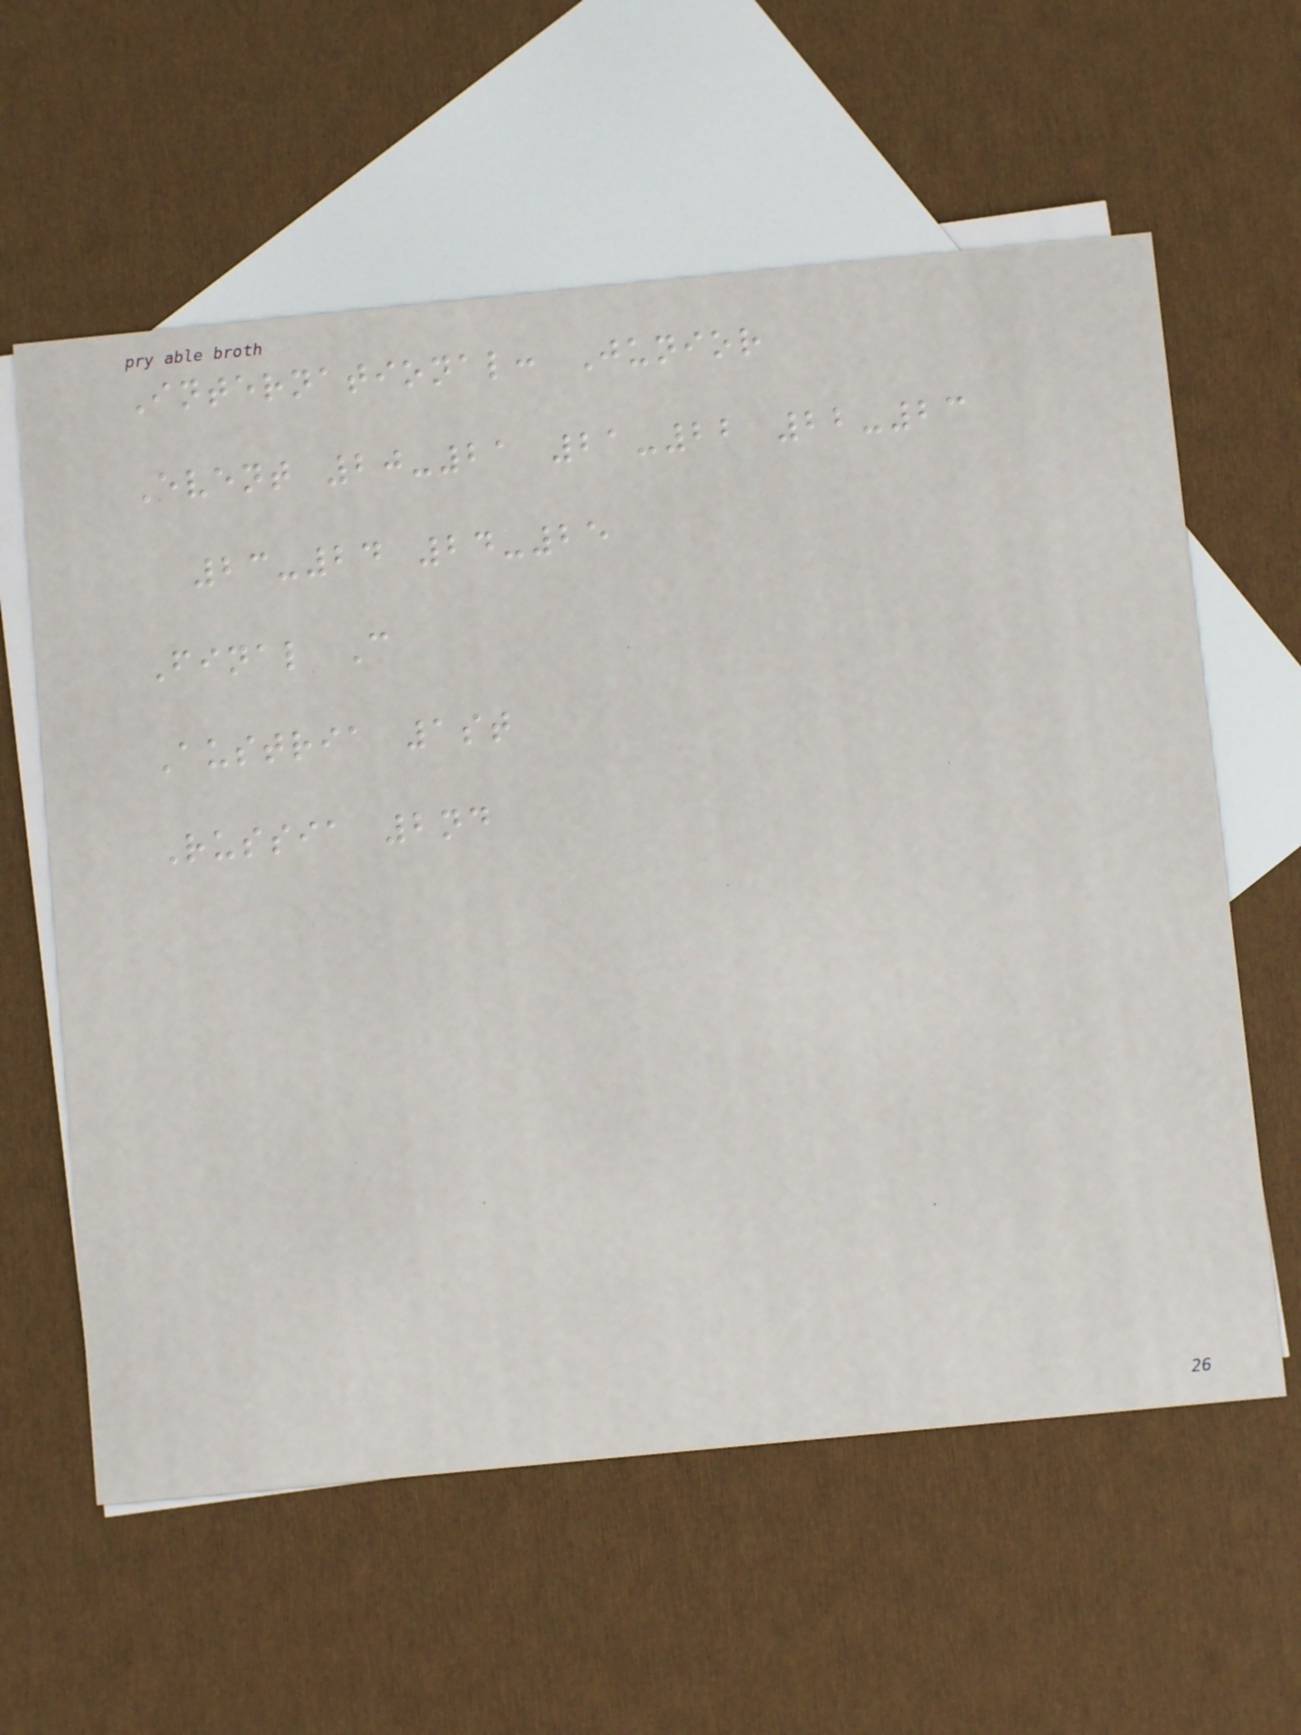International: Junior
Event 20-21 21-22 22-23
23-24 24-25
Final C
Austria 1st
Russia 2nd
